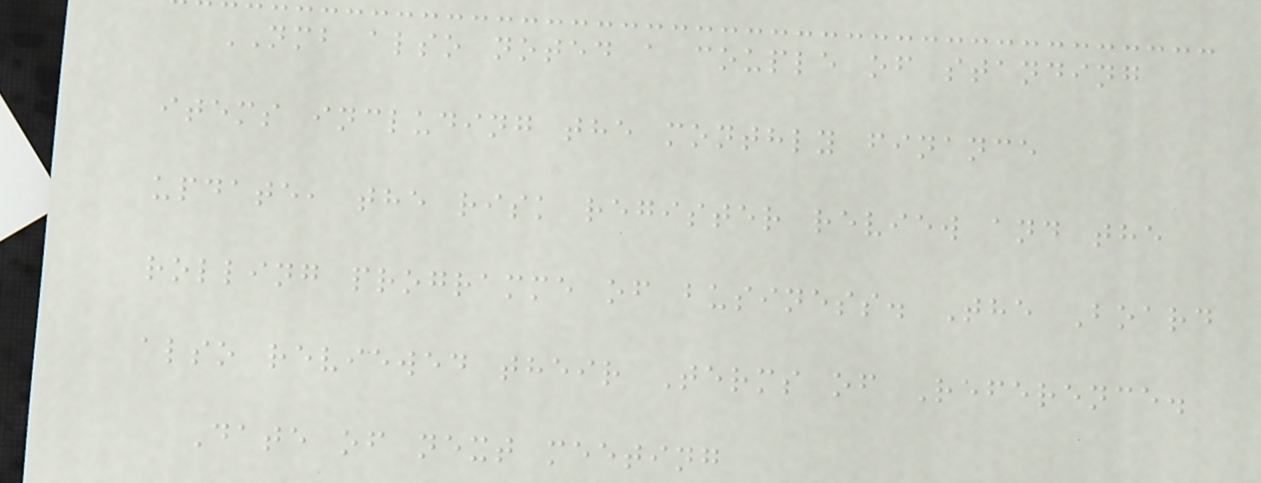NMB also noted a couple of standing
items including the monthly finance
update, the risk register review and the
rolling programme of business. The Board
also reviewed their Terms of Reference.
Date of next meeting
